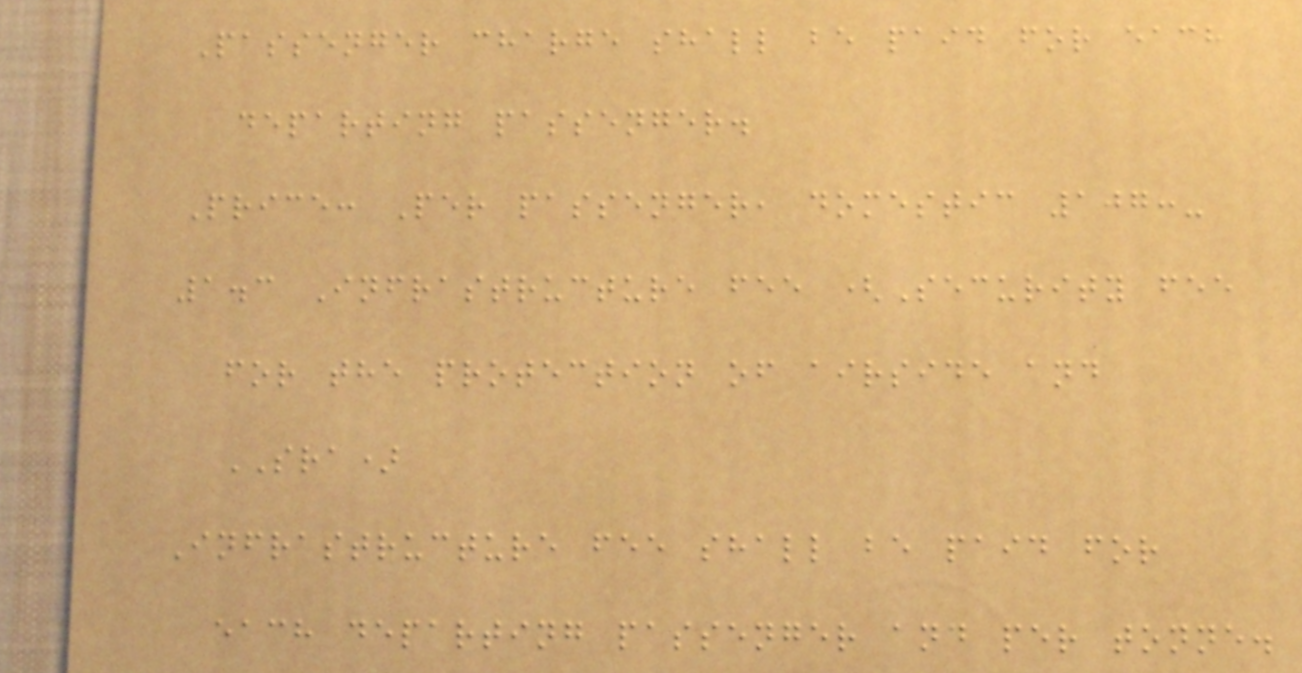Passenger charge shall be paid for each
departing passenger.
Price: Per passenger, domestic 107:-
1.3 Infrastructure fee (Security fee
for the protection of airside and
SRA)
Infrastructure fee shall be paid for
each departing passenger and per tonne.
